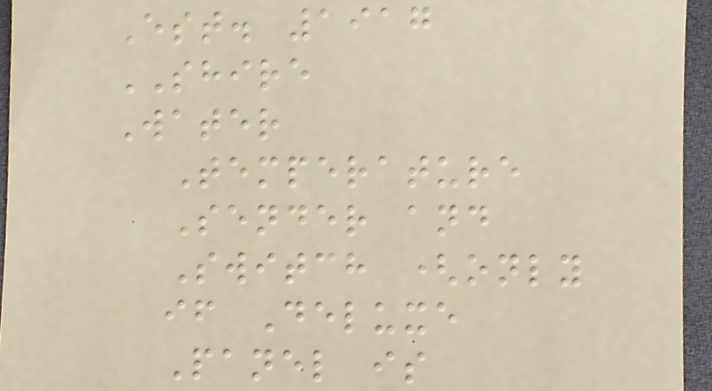Est. 1917
SHIRE
Water
Temperature
Sender and
Switch (only
if Deluxe
Panel is
